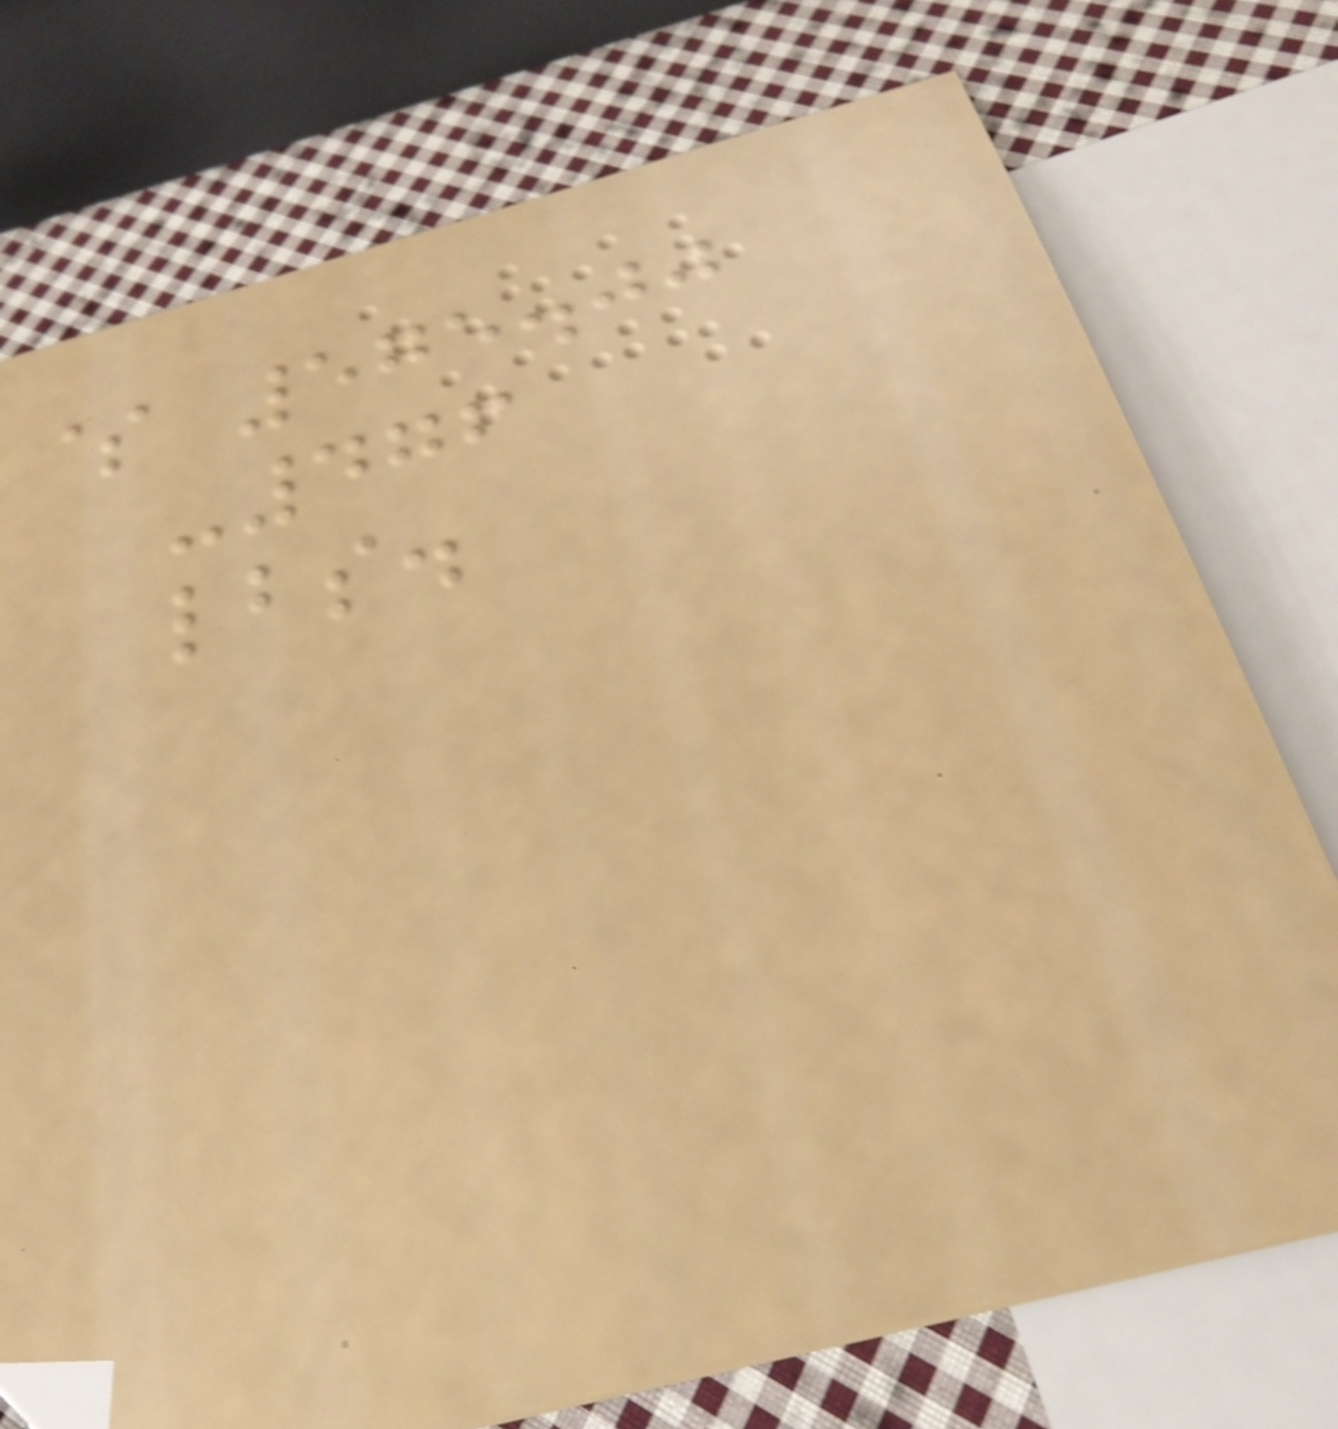$ 575.00
-476
lbs.
